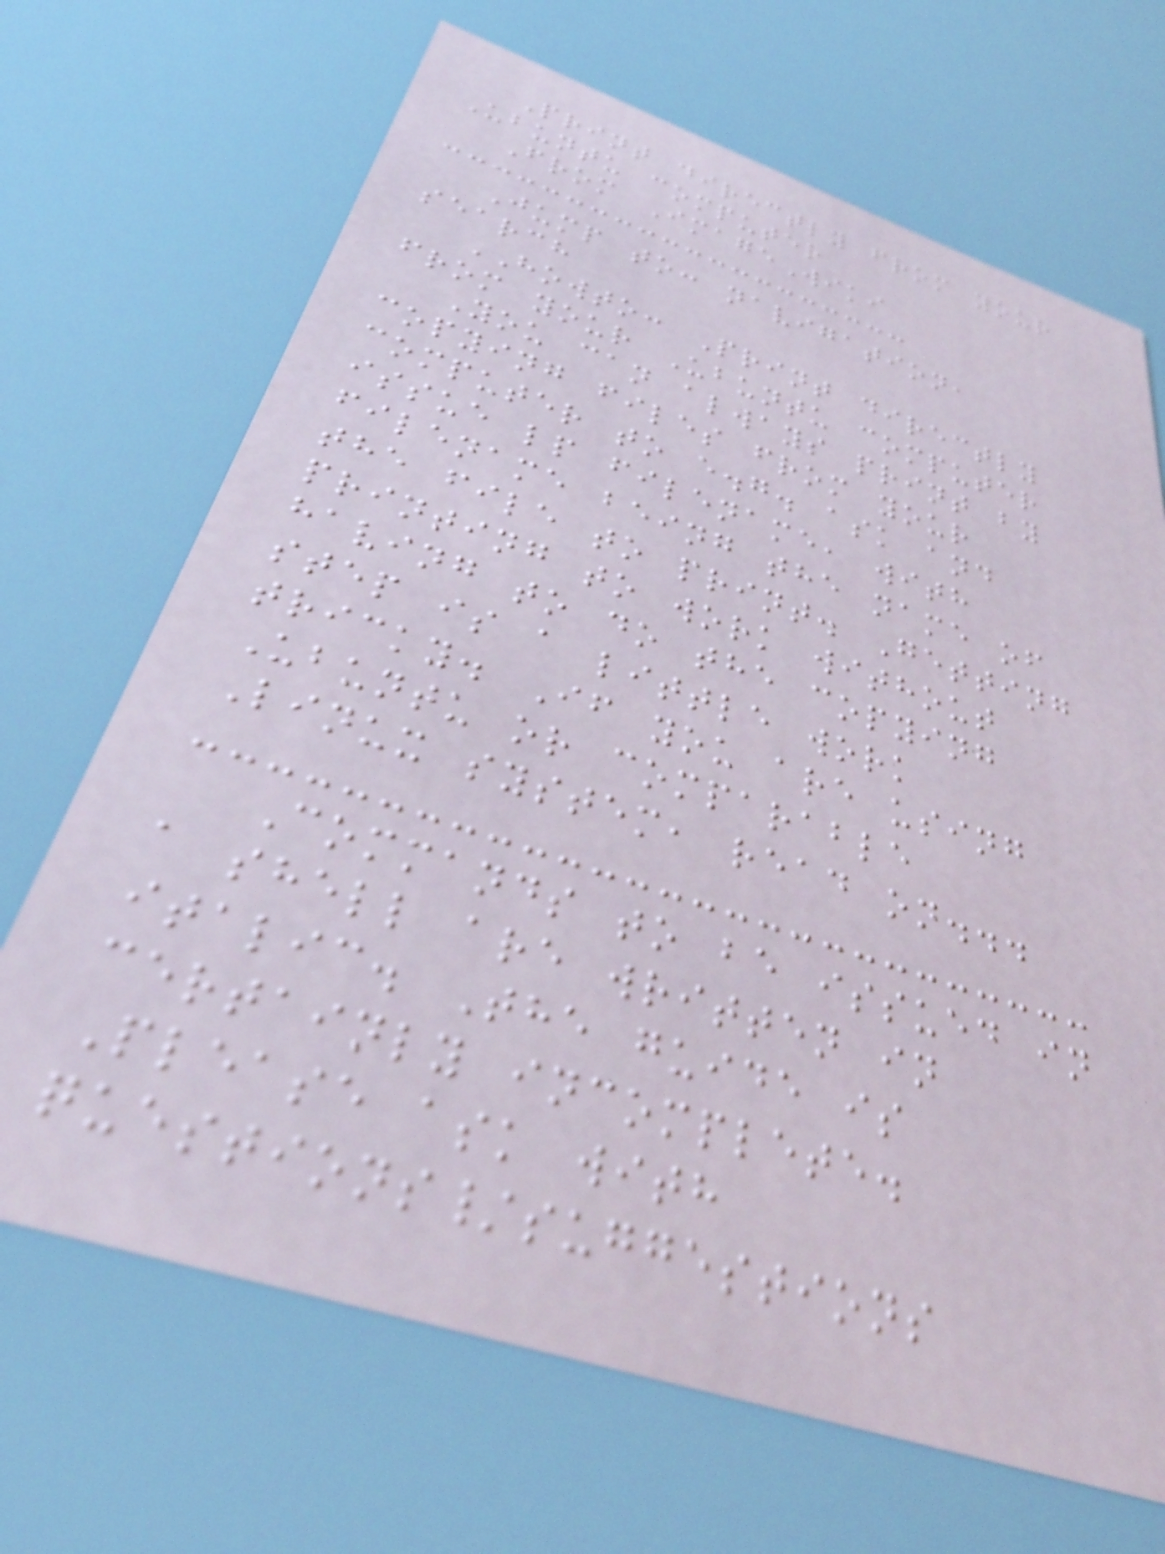Print directly from your
Ubuntu computer
From ImageWiki
Jump to: navigation,
search
HOWTO: Print directly
from your Ubuntu computer
You can always print by
copying files from your
computer to e.g. ask and
issue lp filename, with
filename being the name of
the file to print. Getting
printing to work without
having to do the copying
step is a little work
tricky. If you are using
Ubuntu or comparable
Linux system, read on...
Commands to be issued in
a shell are written in
italic. The guide is
certainly incomplete.
Please ask with
questions/suggestions
